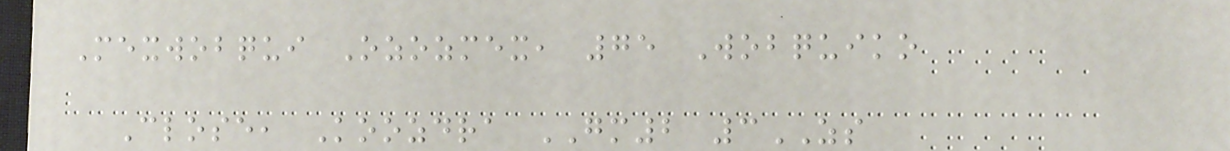Mexwobqui Ozozmex, 75 Wobquiko
Close, Koozdra GM2 3ZS
